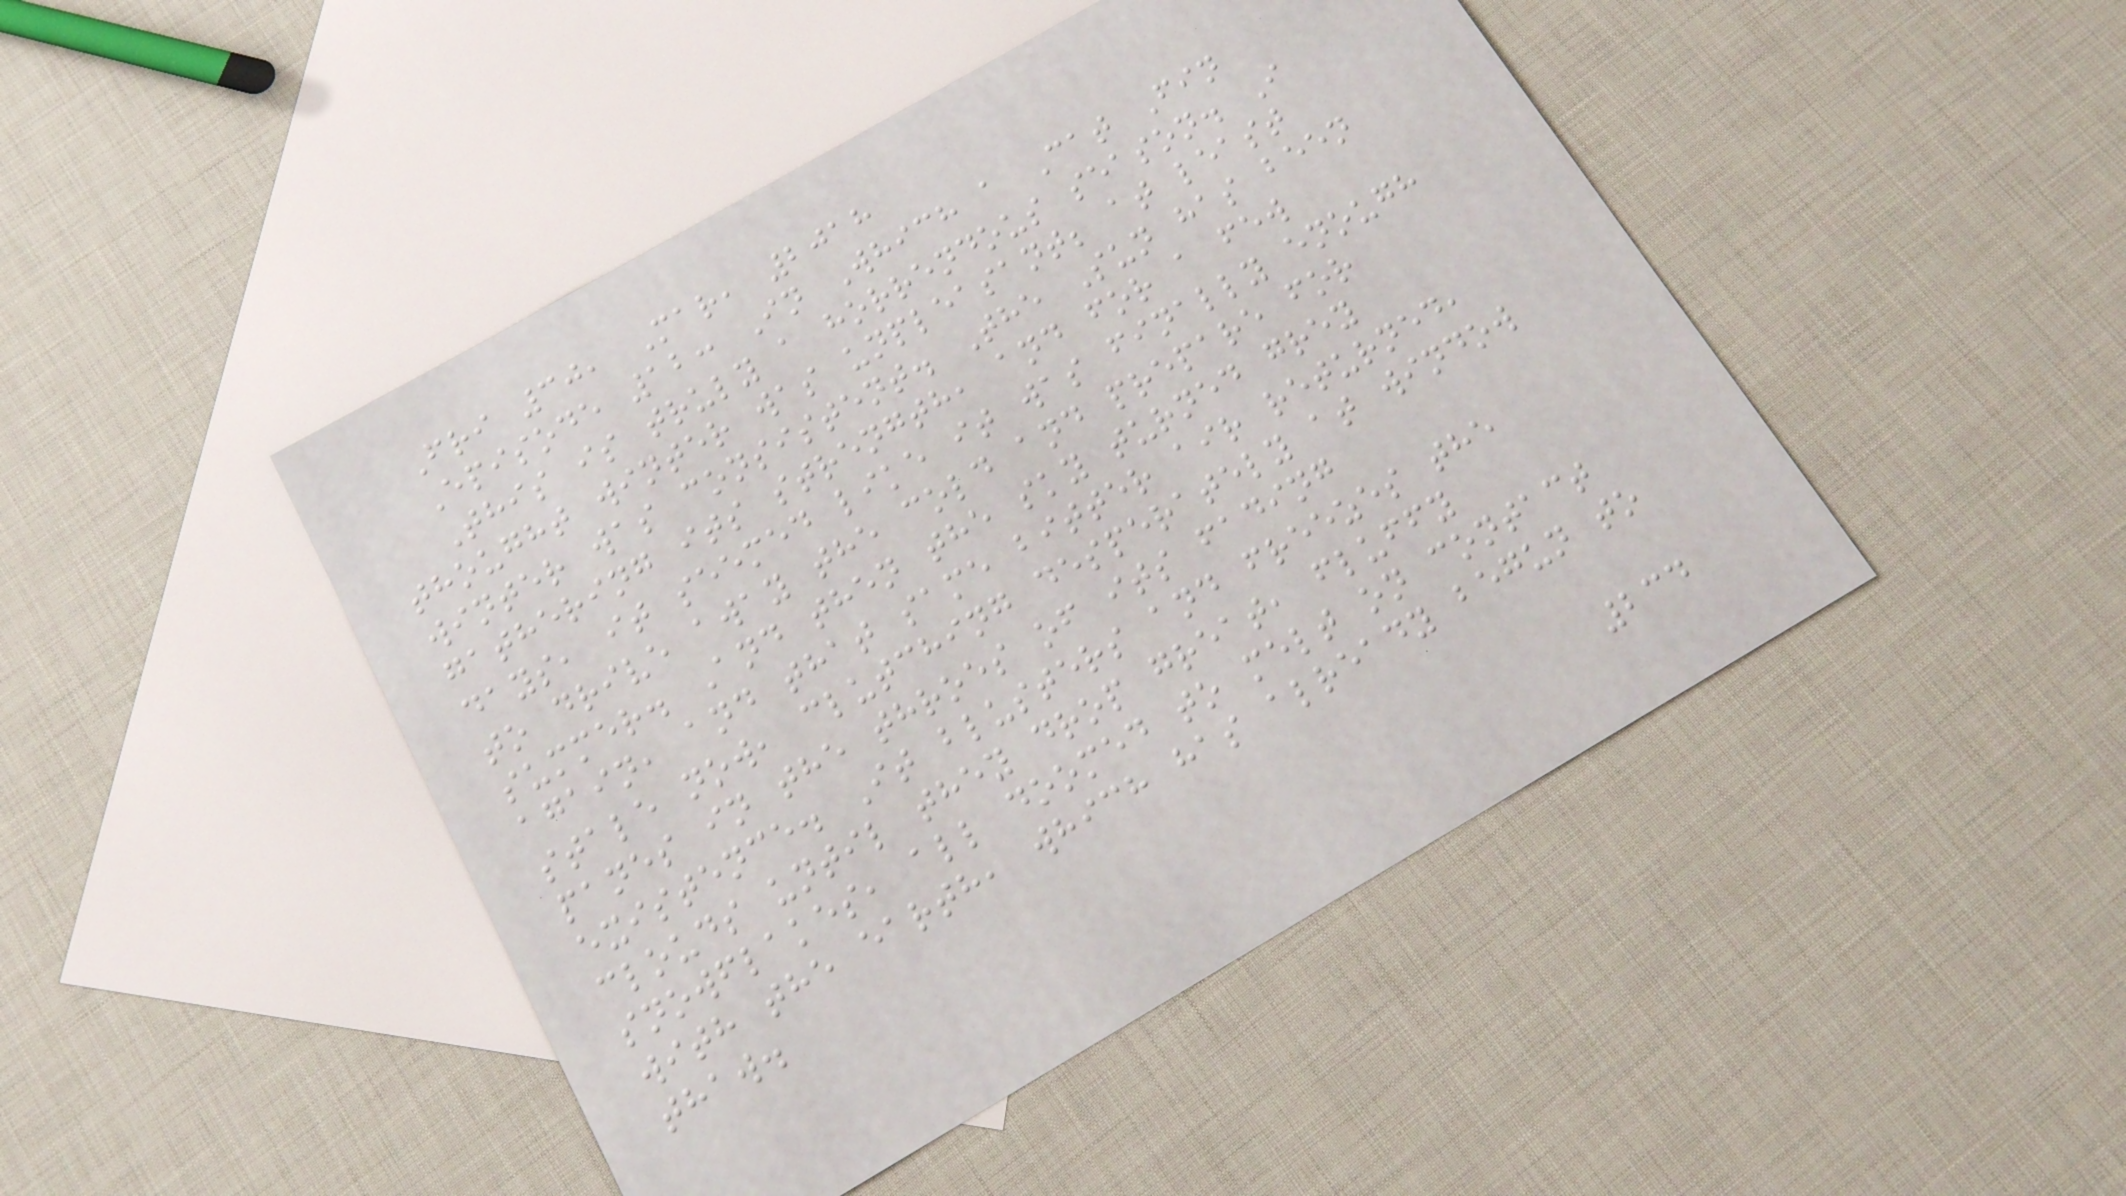Fri 30, Mar, 2018
Episode 12: In Which a Cat Fin
This is truly a horrendous season. I
thought winter was unpleasant; at least
winter was consistent. The Sun has been
gathering its strength, and for a few
days, it seemed like it was finally enough
to drive away the cold and prepare for
summer. And then the sky turned grey
again, and that same bitter air returned,
stale now, clutching desperately at window
panes in the throes of its fading
existence. It blusters and freezes the
clouds until they drop great, fluffy
snowflakes, all doomed to melt on contact
with the earth, which has already begun to
thaw.
234
